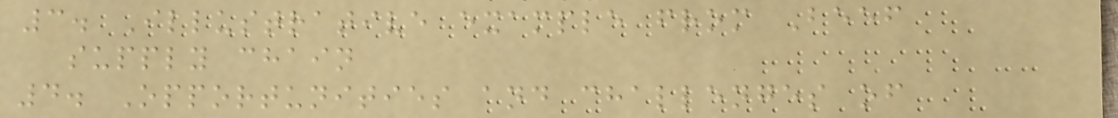3. Illustrative example from Beef
supply chain
4. Opportunities and challenges of
